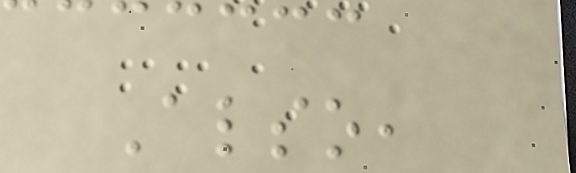Also,
